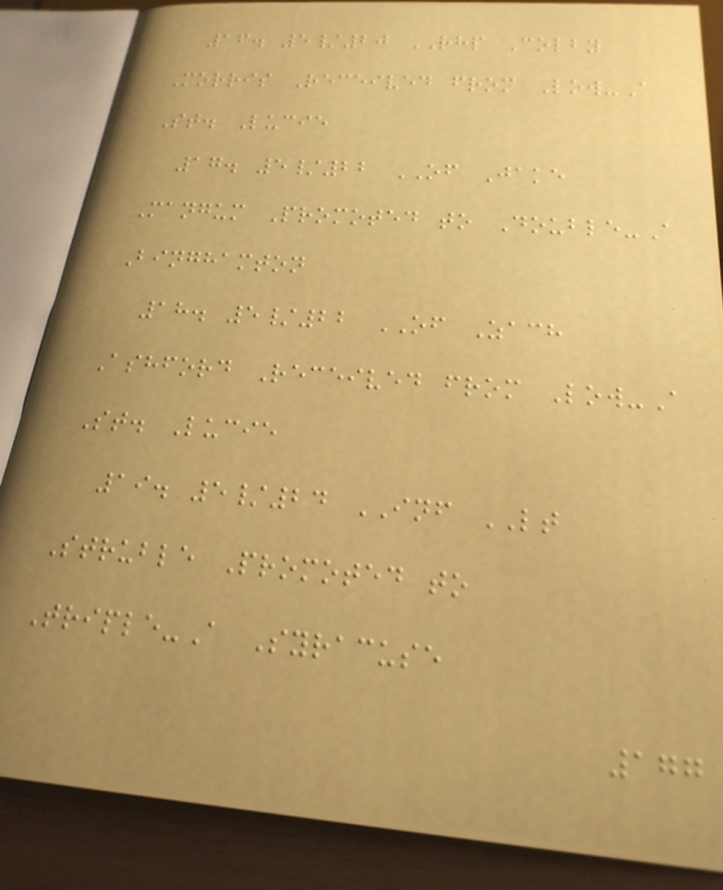16. 5/20 RHP Colby
Morris Received from Low-A
St. Lucie
17. 5/22 OF Jake
Mangum Promoted to Double-A
Binghamton
18. 5/22 OF Zach
Ashford Received from Low-A
St. Lucie
19. 5/24 INF LT
Struble Promoted to
Triple-A Syracuse
177
